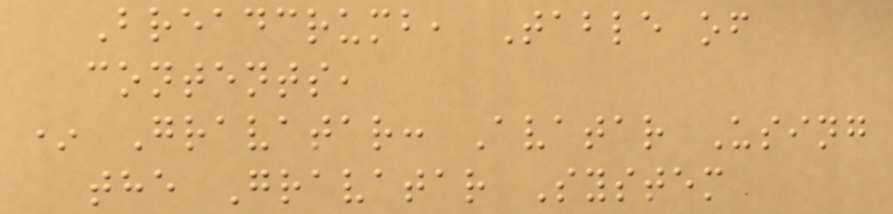Breadcrumb, Table of
contents,
* Gravatar: Avatar Using
the Gravatar System
